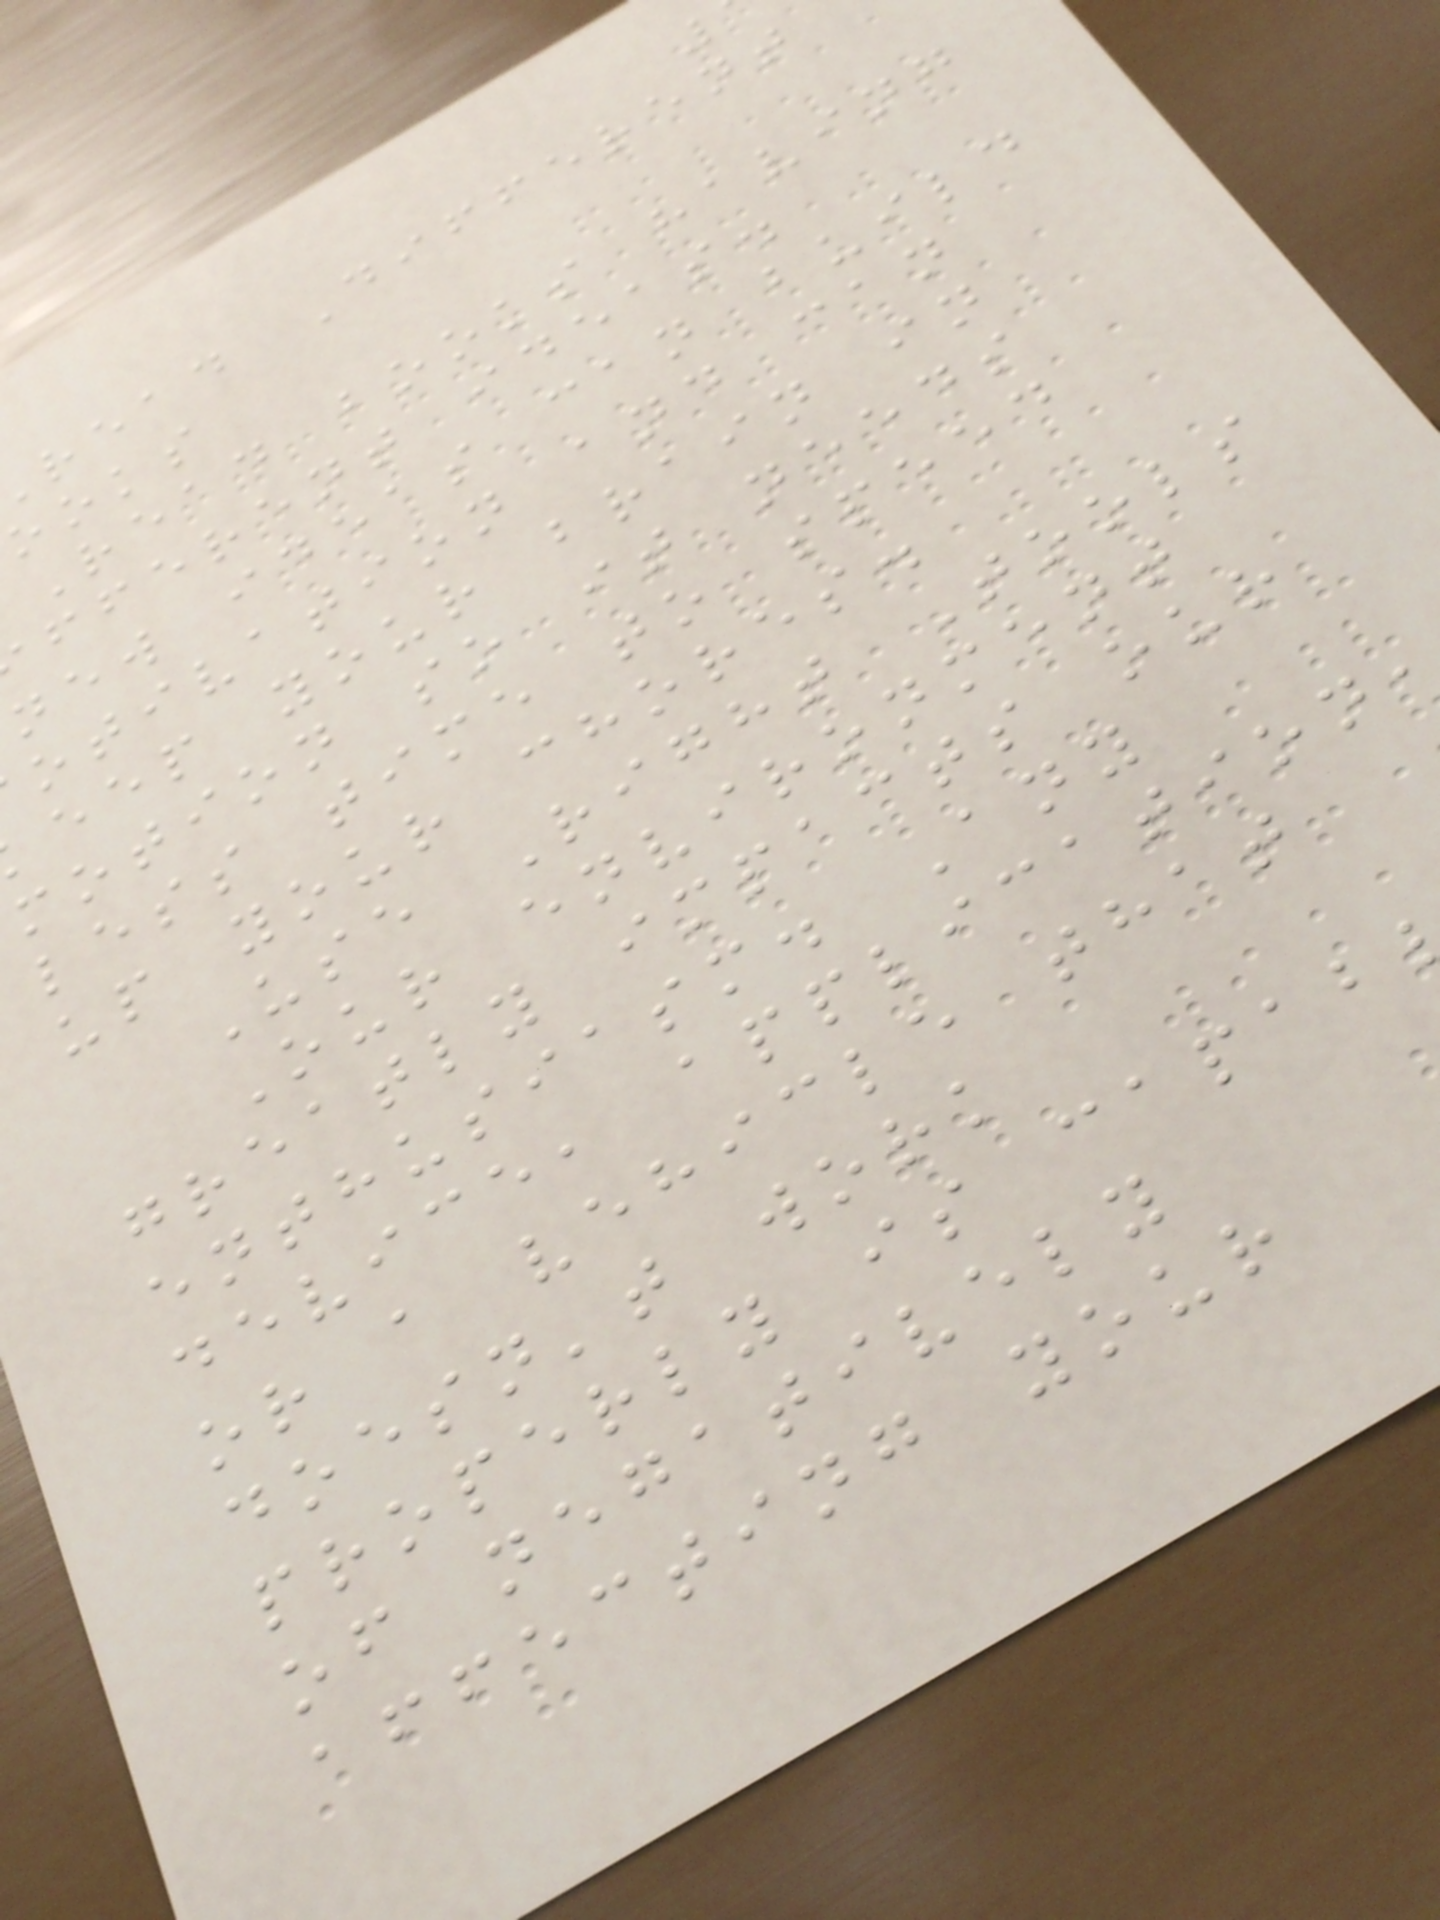read Different
ooks
Read books having
fferent ideas.
new ideas can build
otivation and can
eep your brain in
motion so it needs
less time to speed
up your chores.
Use Right Tools
Our environment
greatly impacts our
enthusiasm. Any
device, application
or a vehicle that
doesn't work
properly is capab
of negatively
affecting your
